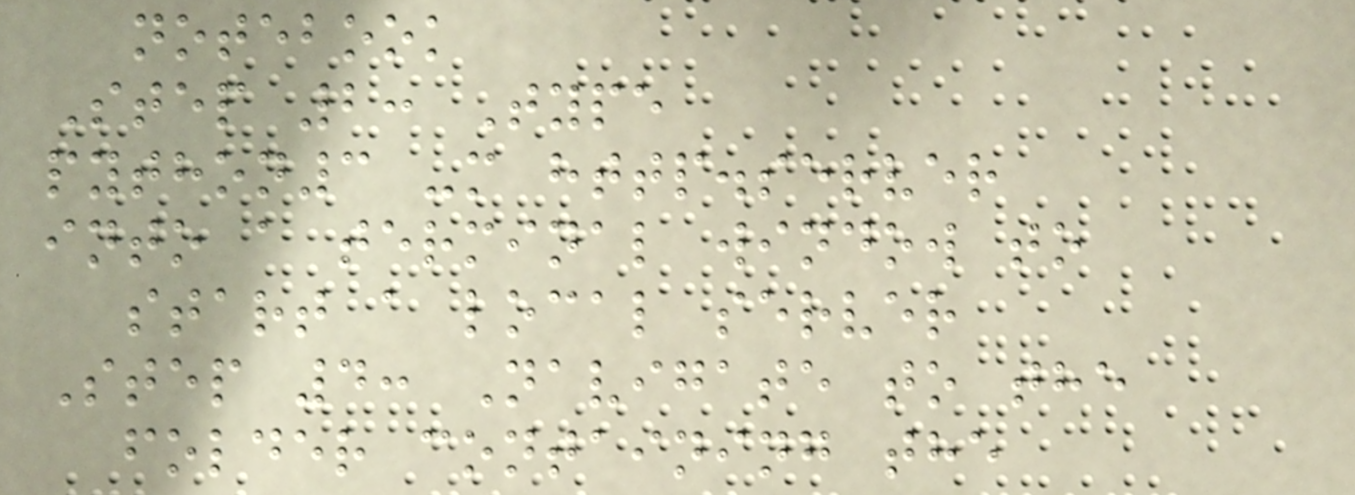notebook
Step 2: Type
python3 -m http.server
into a terminal window to
start a local server
Step 4: Navigate to the
folder containing the
